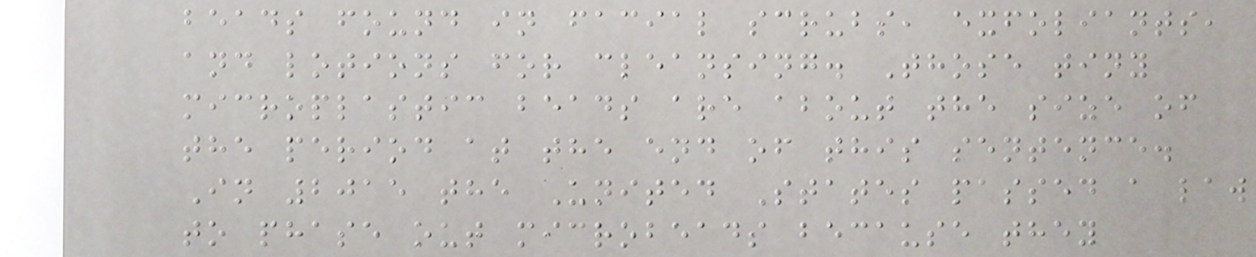beads found in facial scrubs, exfoliants,
and lotions for cleansing. Those tiny
microplastic beads are about the size of
the period at the end of this sentence.
In 2015 the United States passed a law
to phase out microbeads because they
